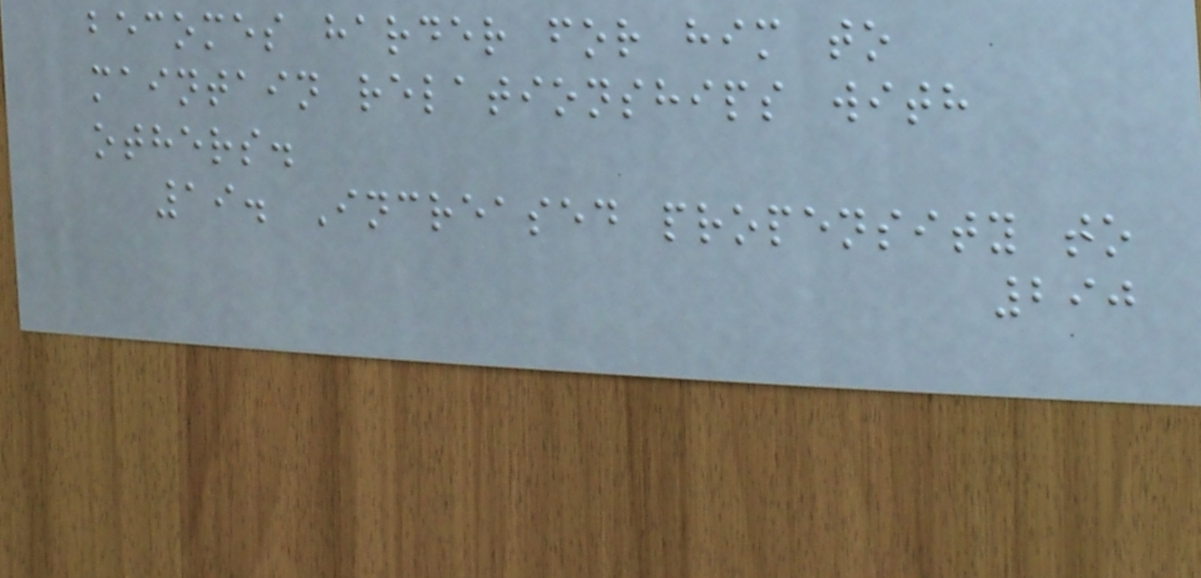becomes harder for him to
maintain relationships with
others.
19. Increased propensity to
290
